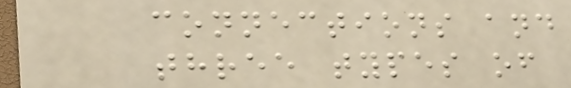connections and
three types of
